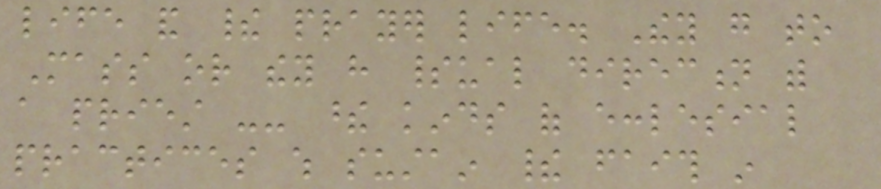life and their prayer life. They go to
Mass or they have spiritual direction with
a priest -- these kinds of ecclesial
practices which sustain their faith in
